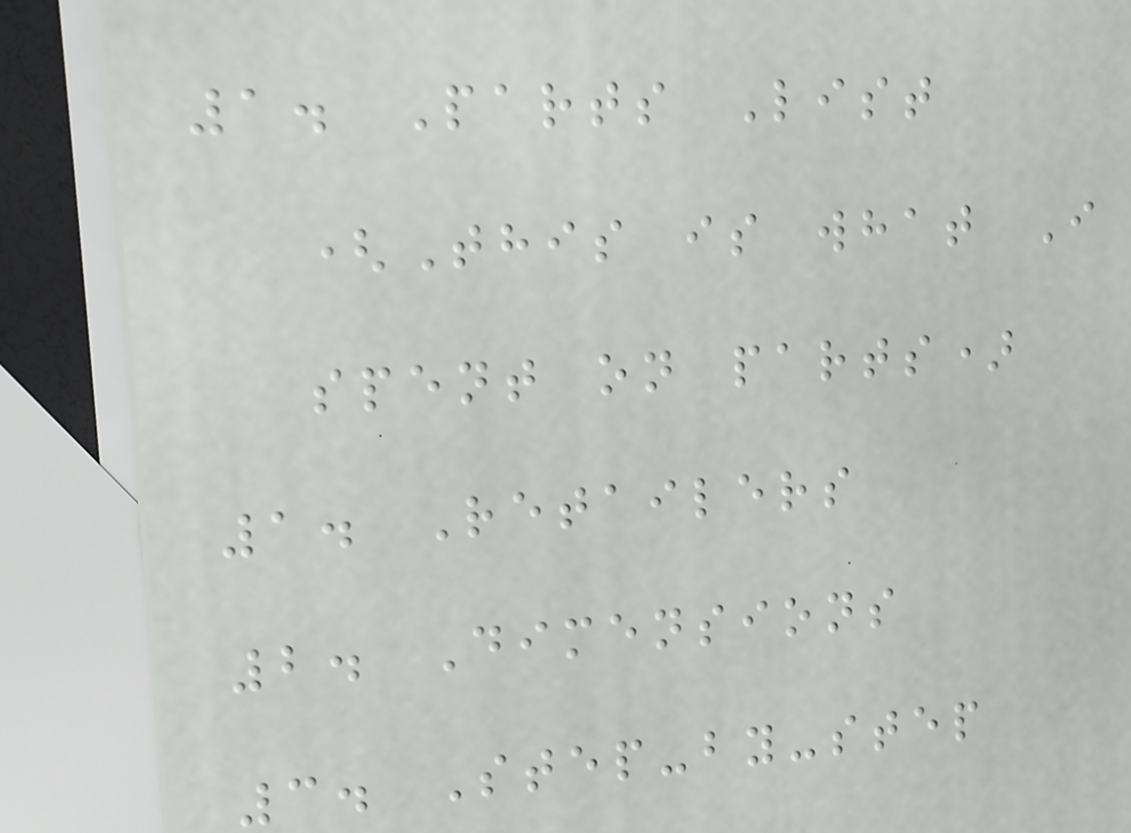1. Parts List
(This is what I
spent on parts)
1. Retailers
2. Dimensions
3. Step-by-step
